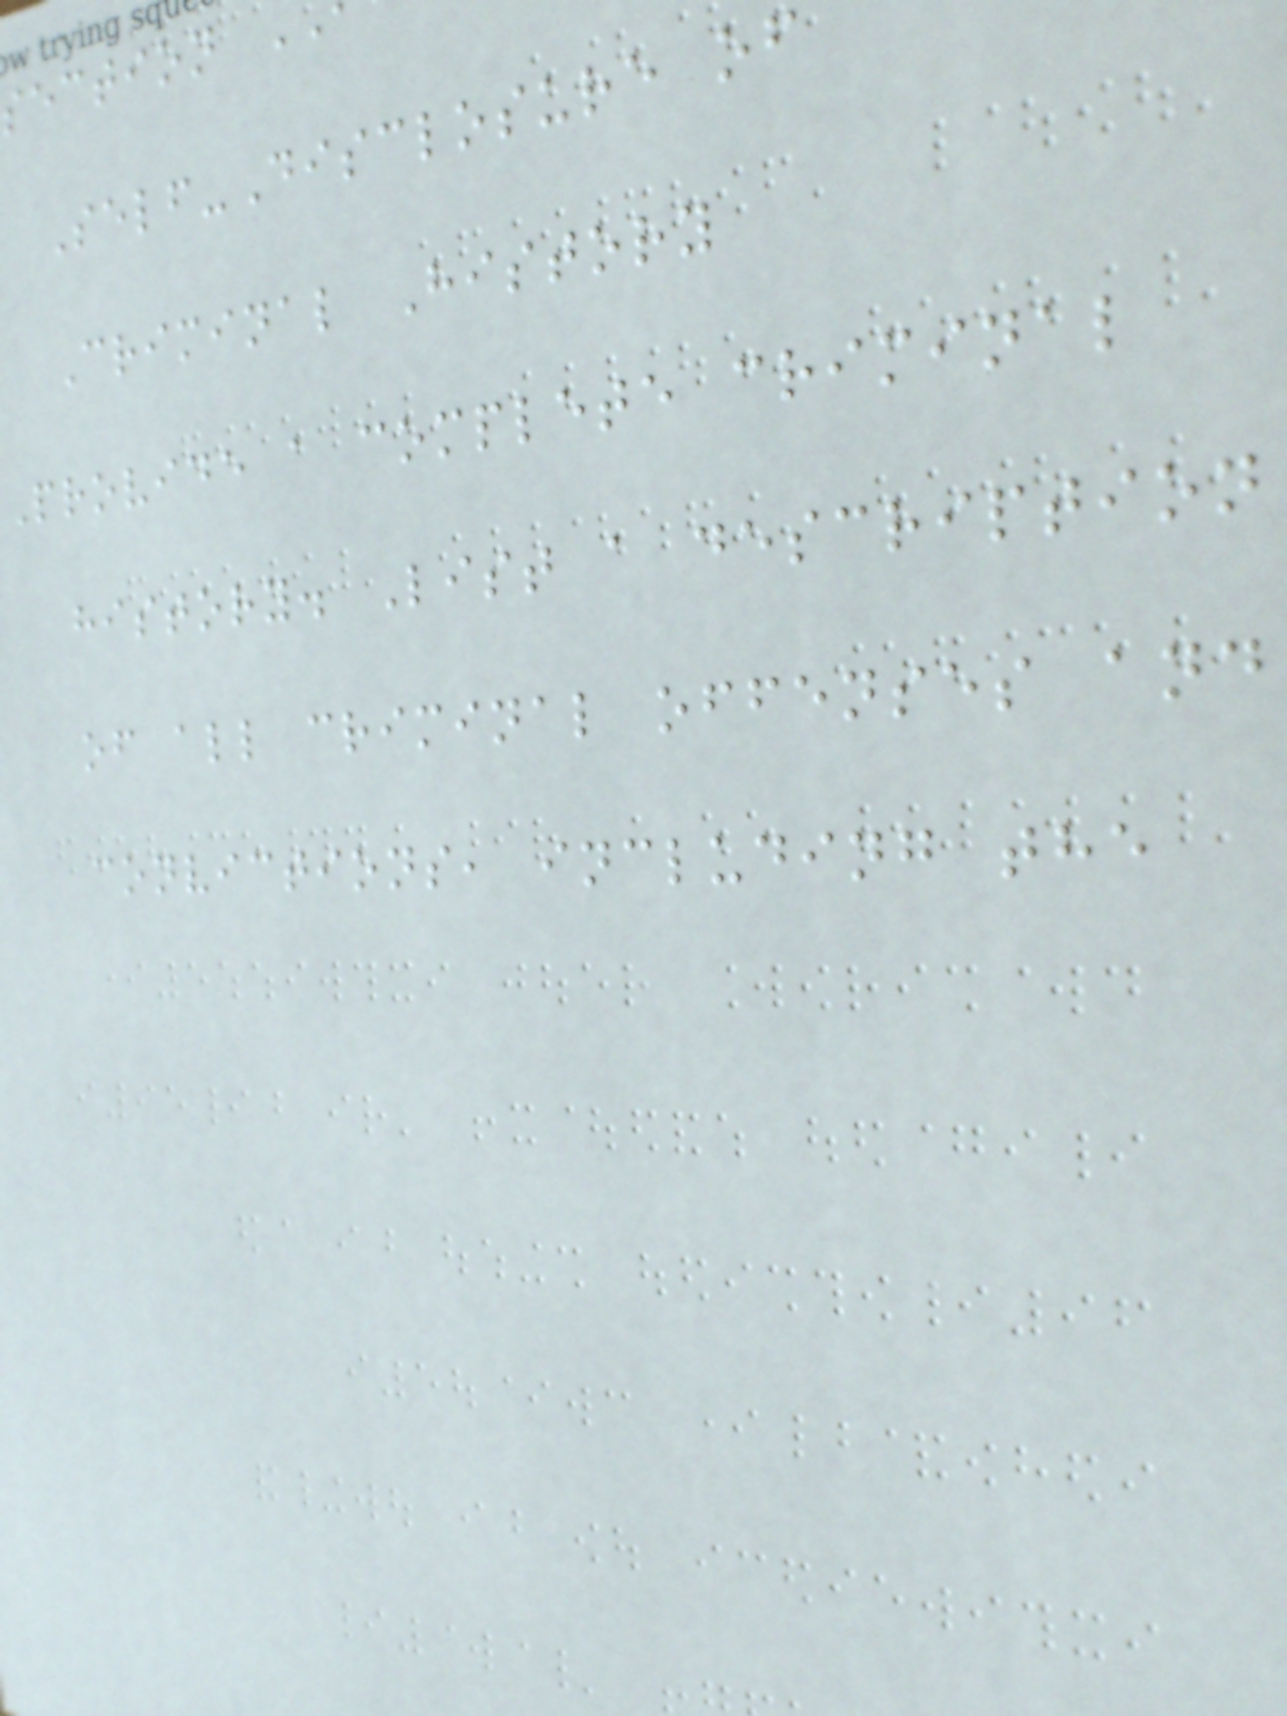section
Self-Disclosure of
Criminal History
Provide a complete criminal
history. List a description
of all criminal offenses and
convictions, including the
